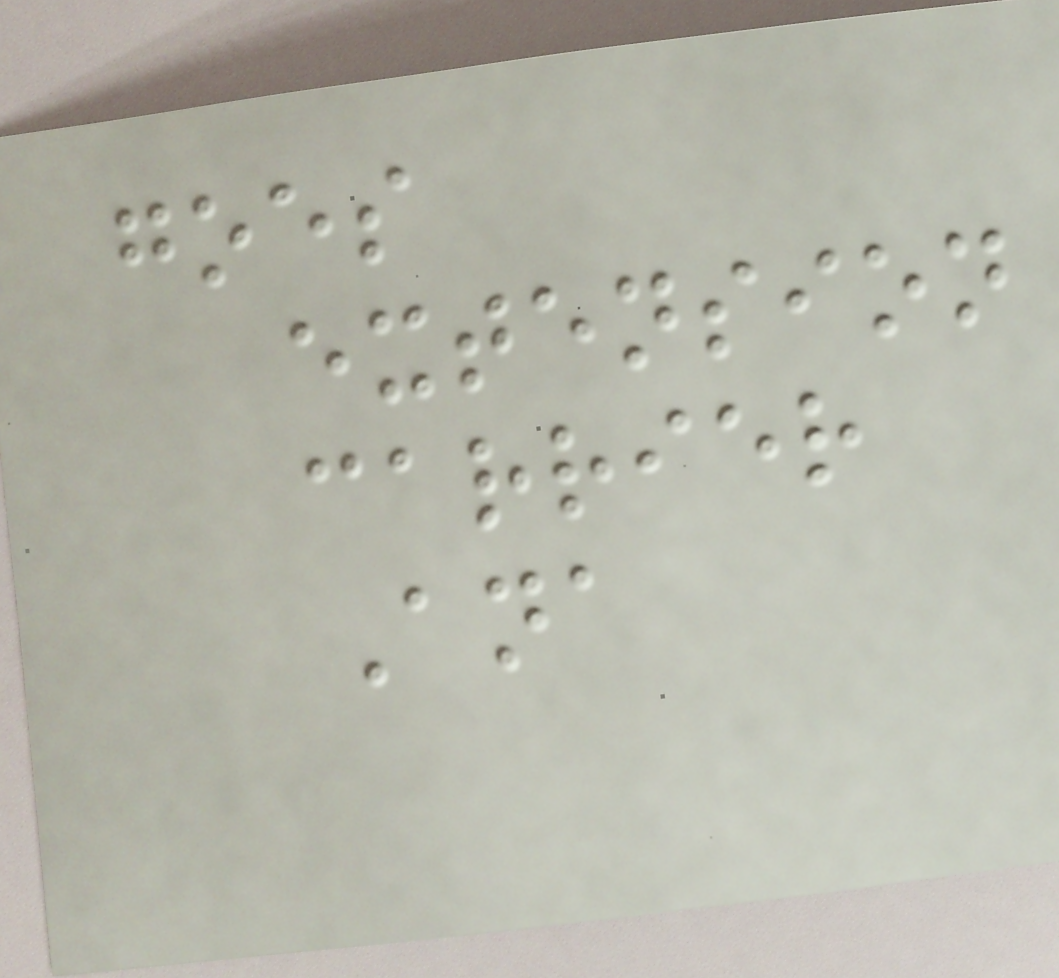goes
extension
carrier
Ana
